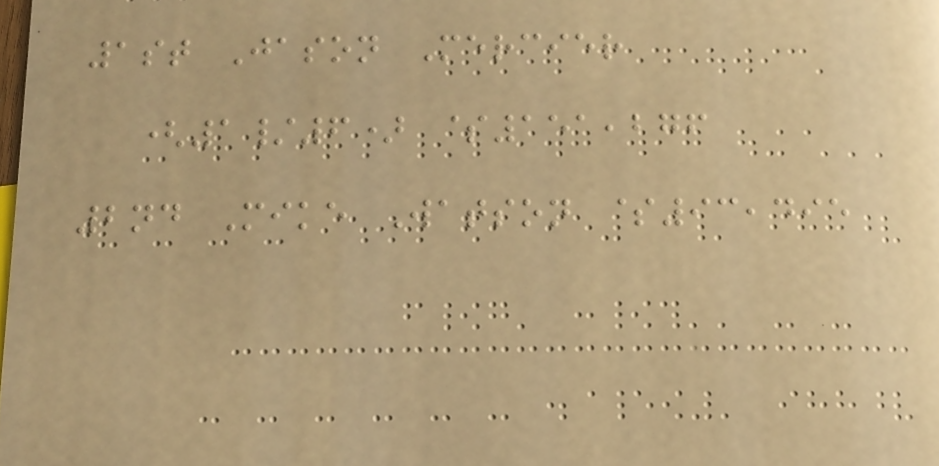1st Jason Mercier
(1/6) $151,276
2nd Mike Watson $93,495
